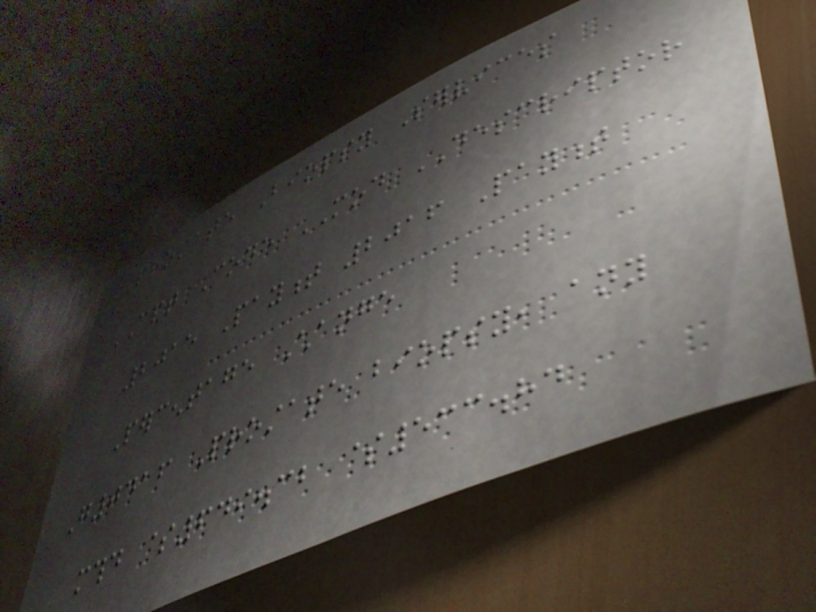Prostate Biopsy Services
CPT Code MOD DESCRIPTOR
2015 Payment 2016 Payment
Percentage Change
G0416 Prostate biopsy, any
mthd $649.32 $533.84
